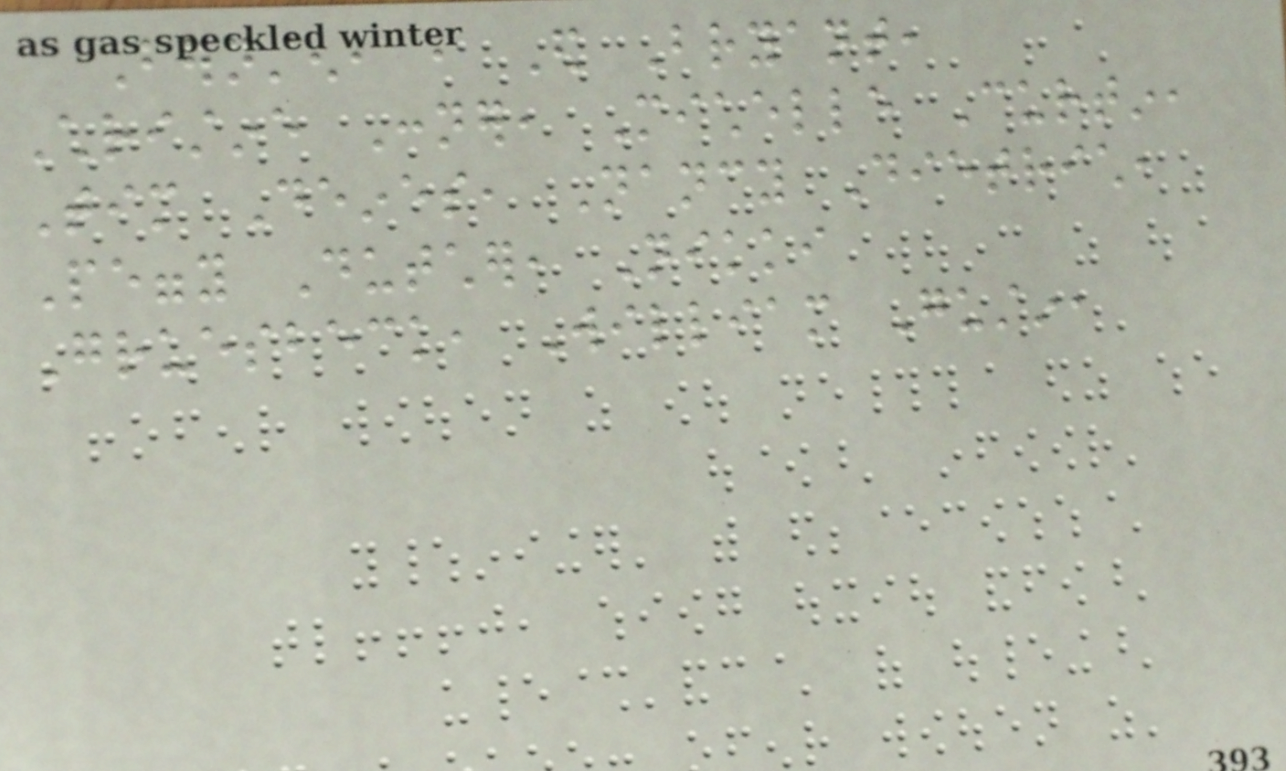Bernsten, , Ed Bryant,
Christine Conner, Michelle Curtin,
Tim Deines, Nancy Dietrich,
Peggy Dutcher, Nikki
Gruesbeck, William Gustin,
